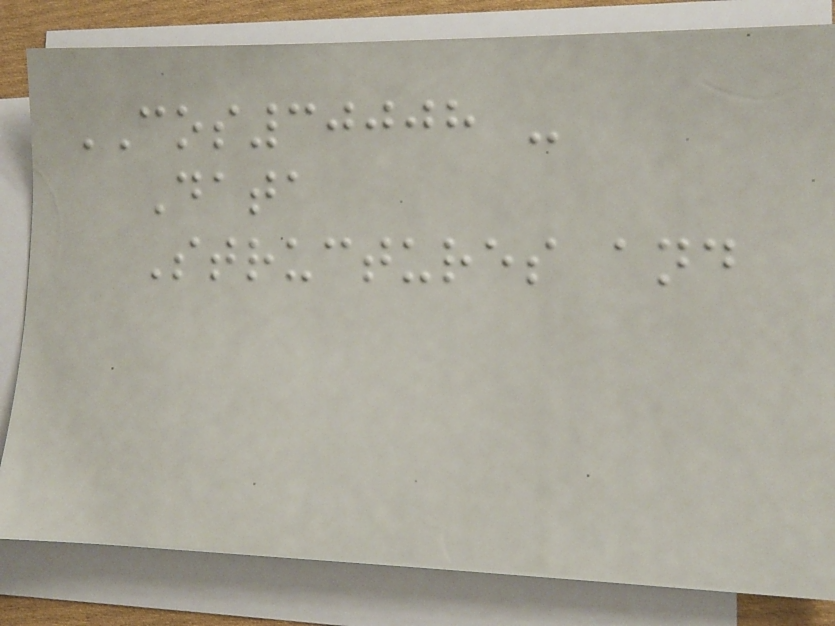COS30008 -
Data
Structures and
